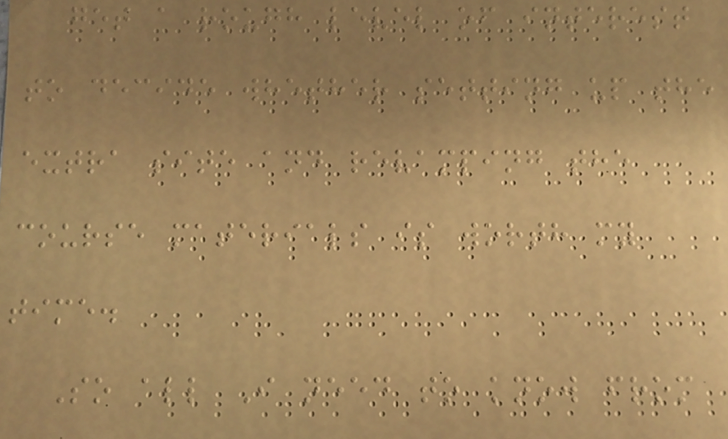get a rough level of interest
to decide whether setting up the
extra site and revamping the
course materials is worth my
time.
So all I need to know from
